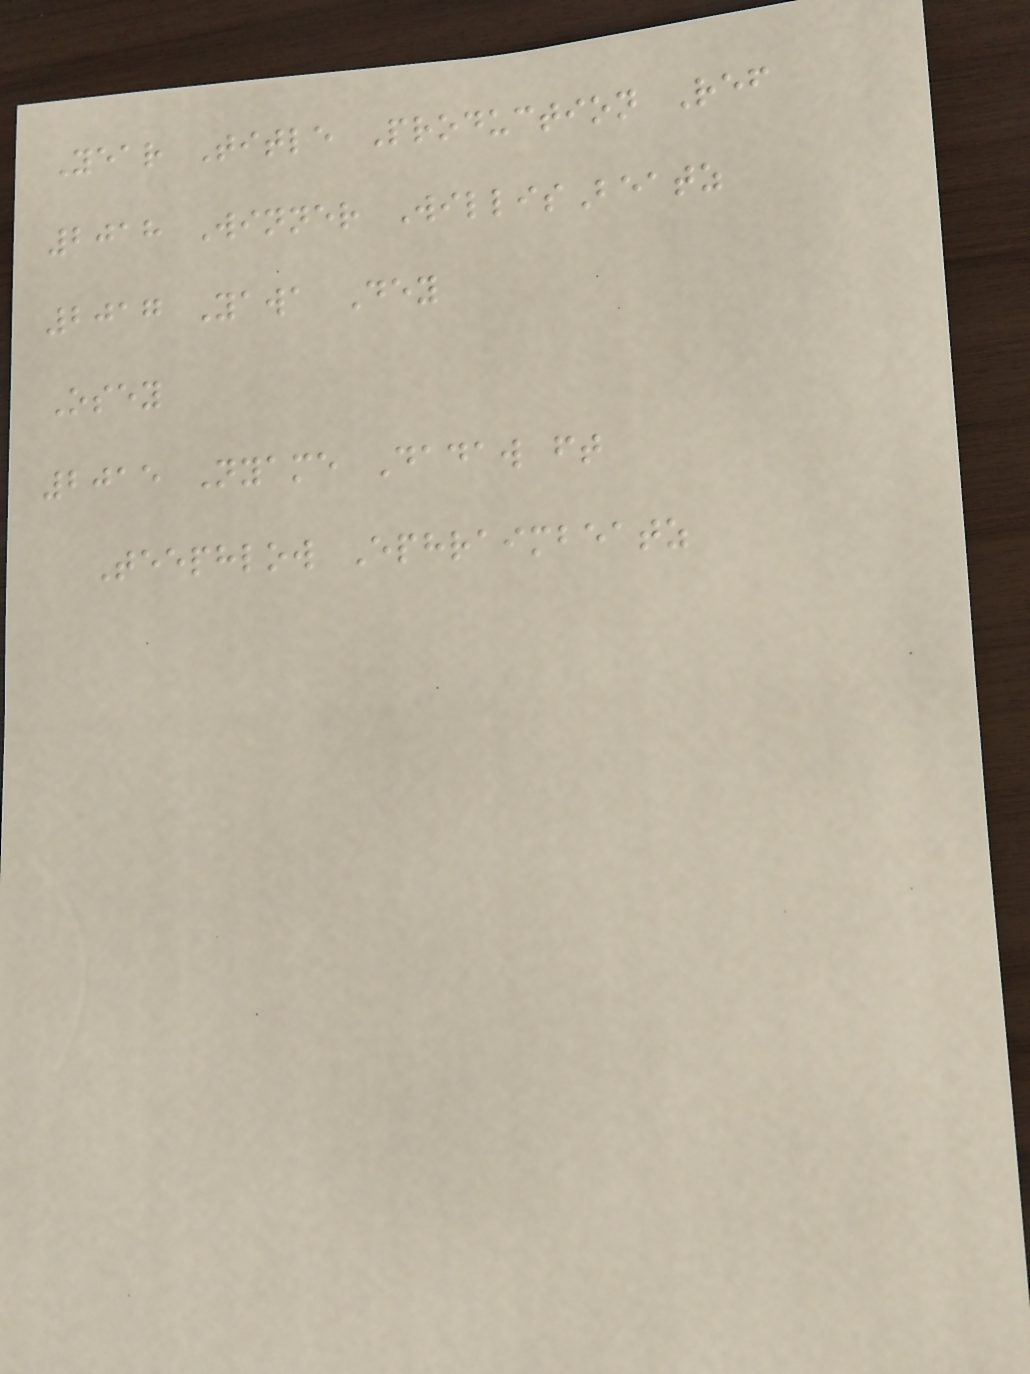Year Title Production Ref
2018 Winner WillisBeatz
2017 Yawa Dey
Osey
2015 Nyame Dadaw ft
Teephlow Ephraimbeatz
